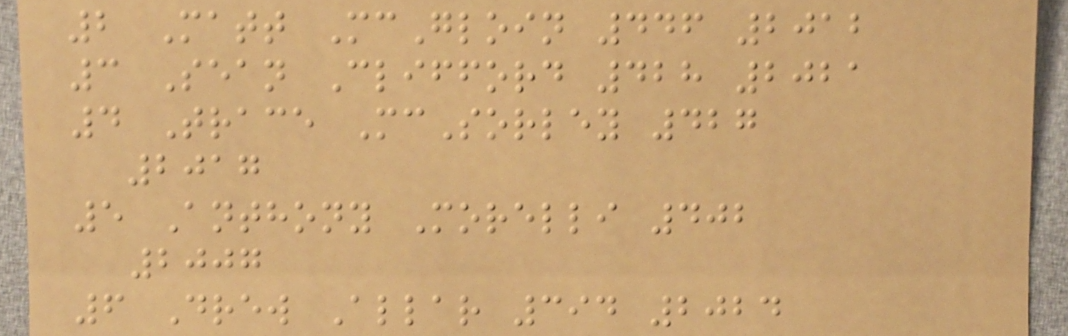2 Matt McGloin 446 2012
3 Sean Clifford 428 2021
4 Trace McSorley 427
2017
5 Anthony Morelli 402
2007
6 Drew Allar 394 2024
